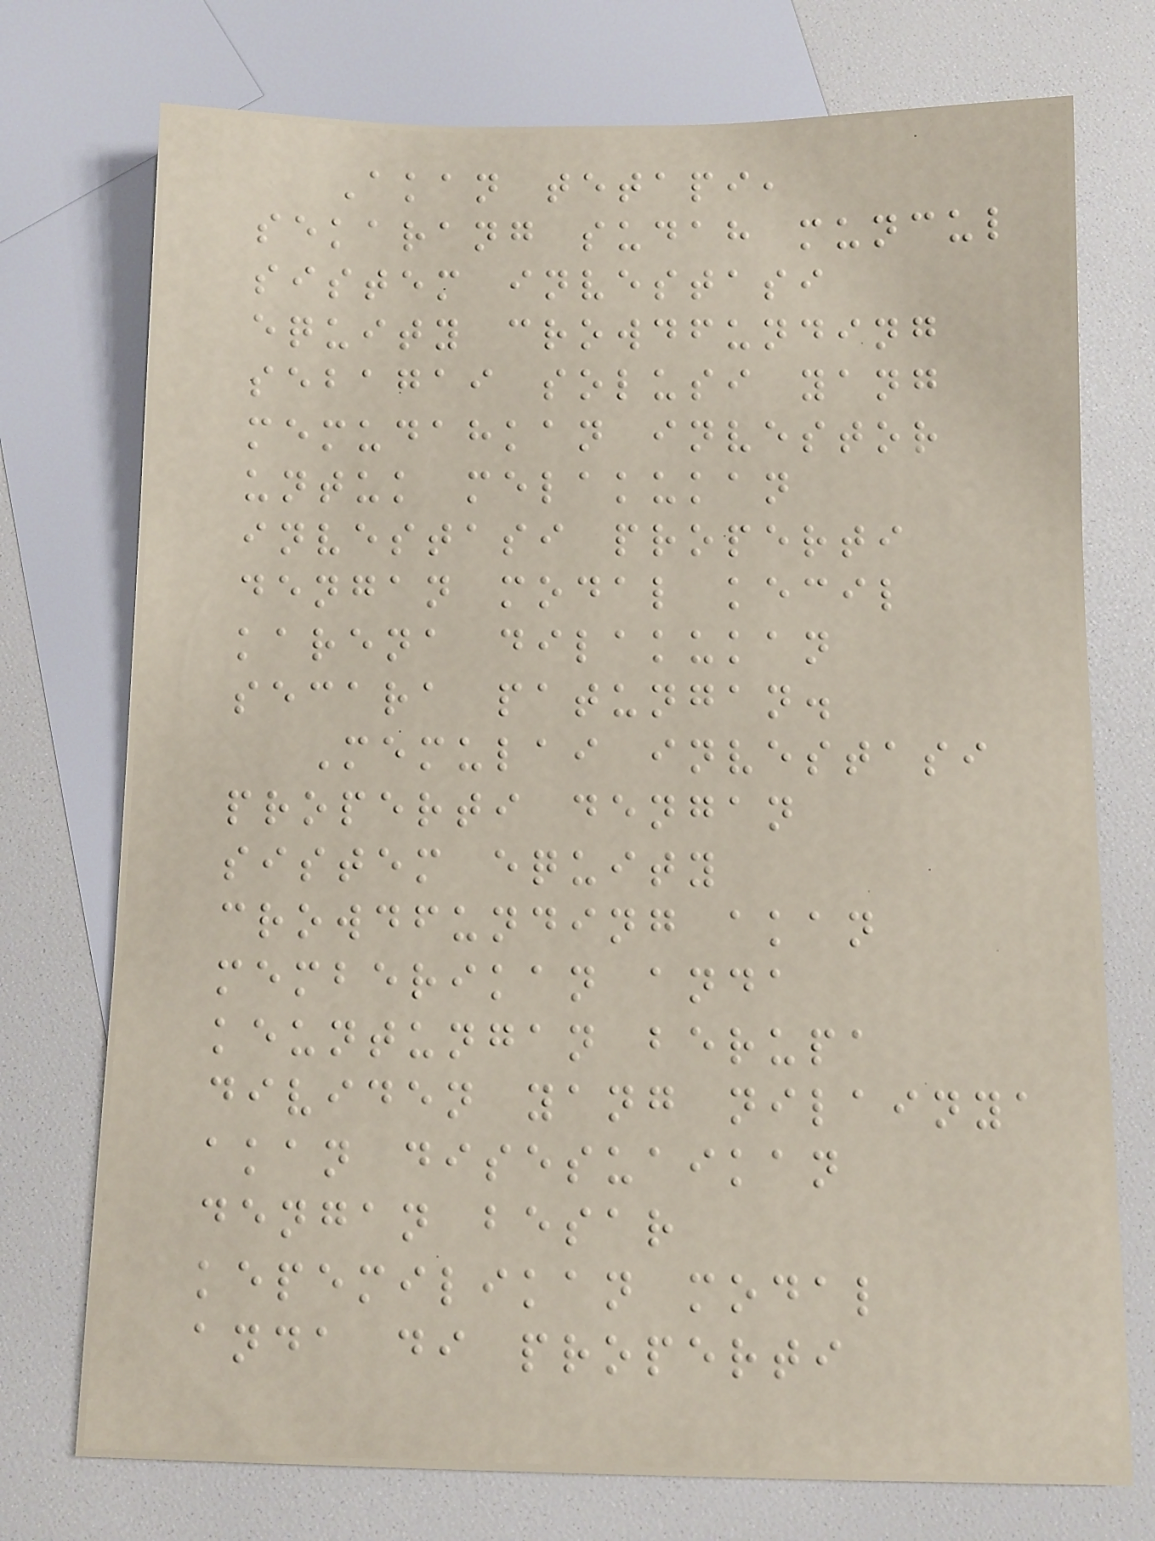Akan tetapi,
sekarang sudah muncul
sistem investasi
equity crowdfunding
sebagai solusi yang
memudahkan investor
untuk melakukan
investasi properti
dengan modal kecil
karena dilakukan
secara patungan.
Memulai investasi
properti dengan
sistem equity
crowdfunding akan
memberikan anda
keuntungan berupa
dividen yang nilainya
akan disesuaikan
dengan besar
kepemilikan modal
anda di properti
